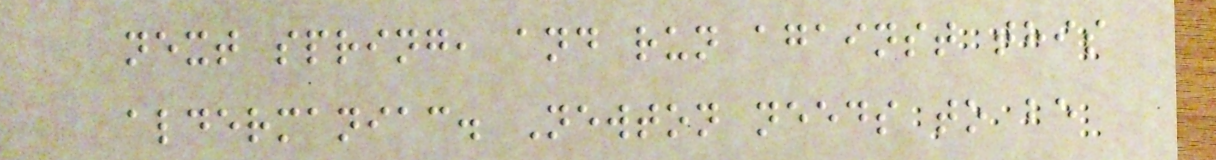next spring, and run against this
aldermaniac. Newton needs to be
